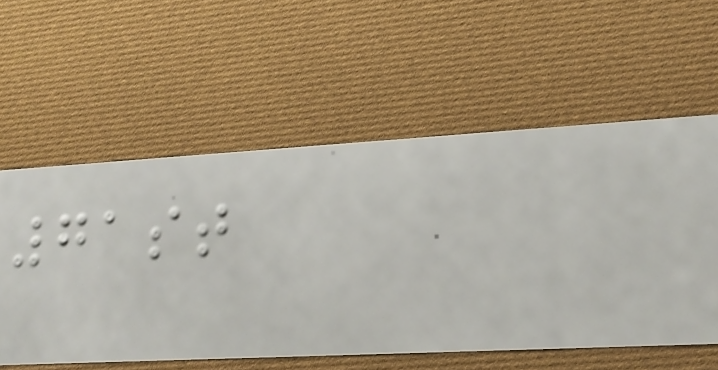71st
